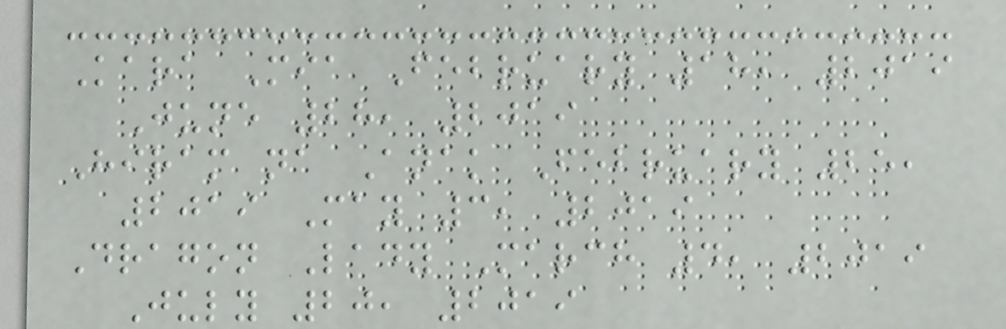Kara Mia February 18, 2019
June 28, 2019
Hiram na Anak February 25,
2019 May 3, 2019
Dragon Lady March 4, 2019
July 20, 2019
